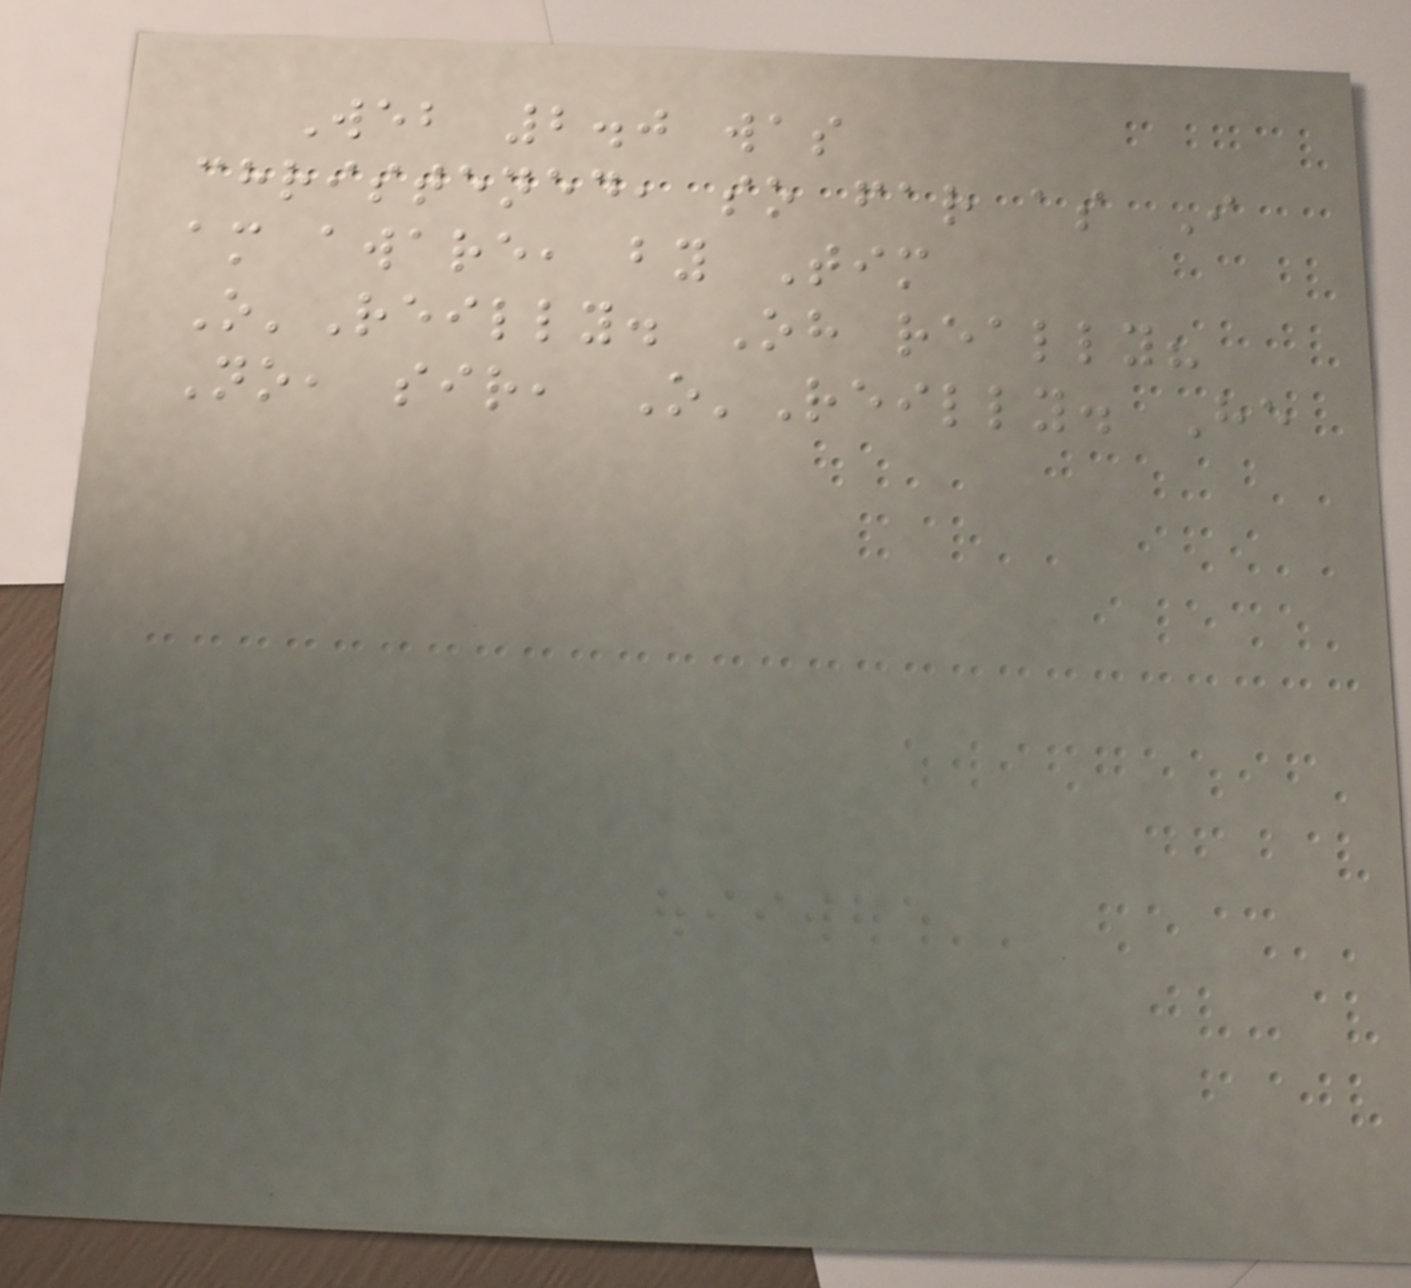Web 2.0 was
christened, so far as I
am aware, by Tim
O'Reilly. Oh really?
No, sir, O'Reilly. He
